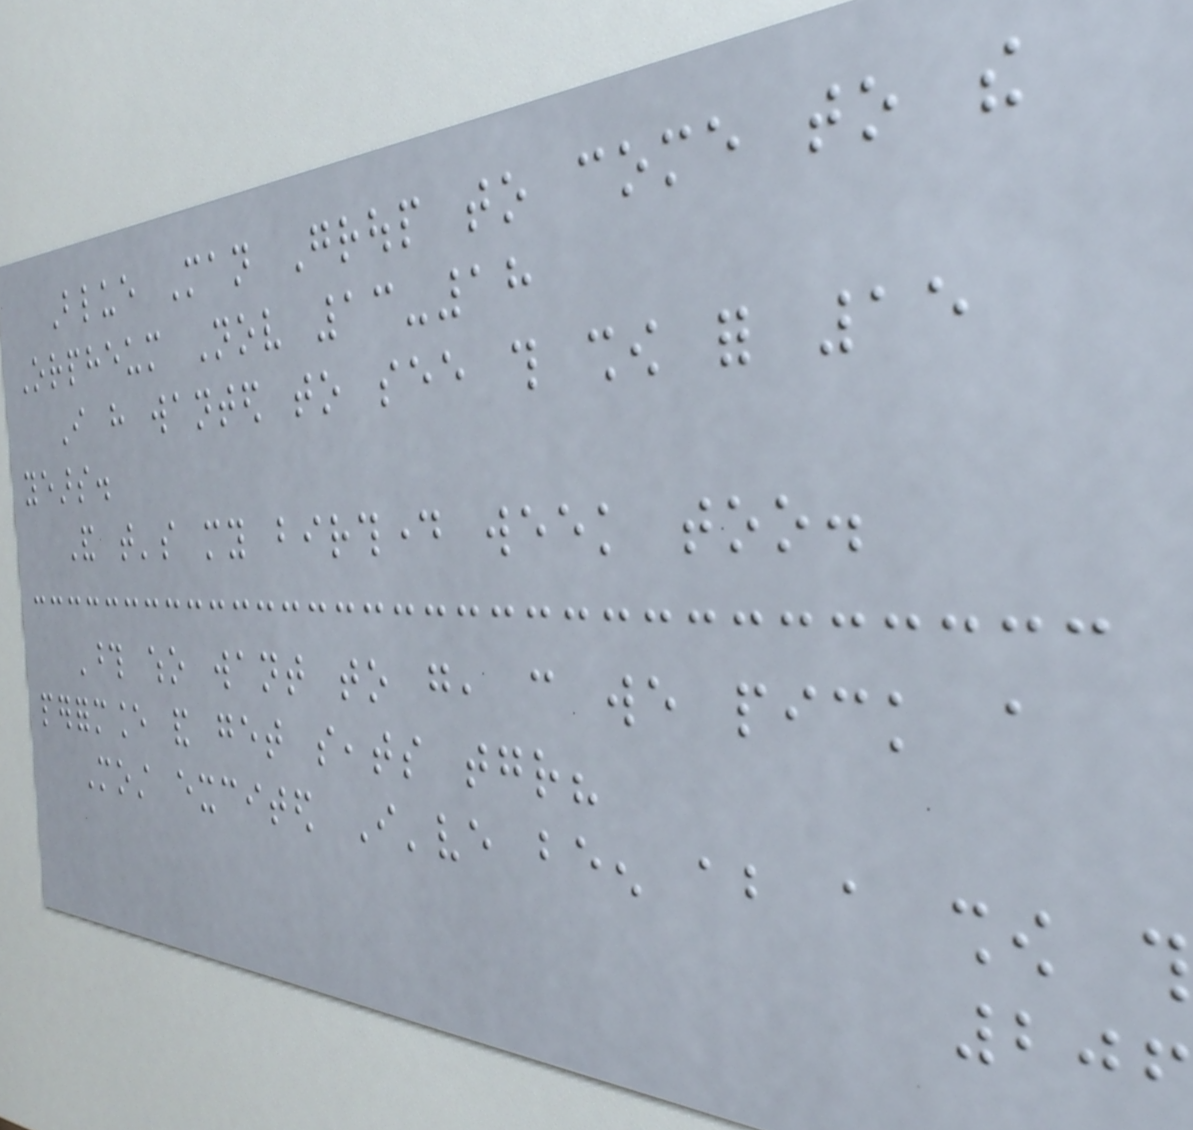Blue Man Group to come to the
Orpheum Nov 13-18
I have wanted to see this show for 15
years.
And that's my birthday week too.
Those who want to go, can we pick a
performance and get seats together?
Most excited I've been about a show this
206
